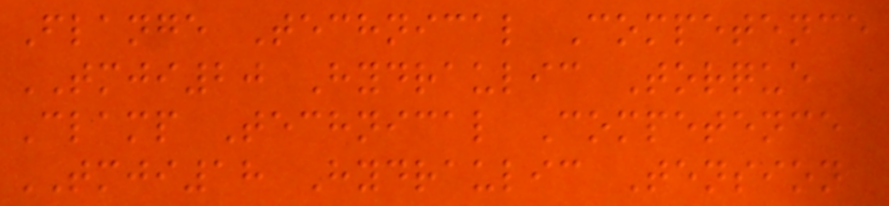Flange Technical Competence
TMJI20 Hydraulic Torque
Clamp Technical Competence
TMJI18 Hydraulic Tension
